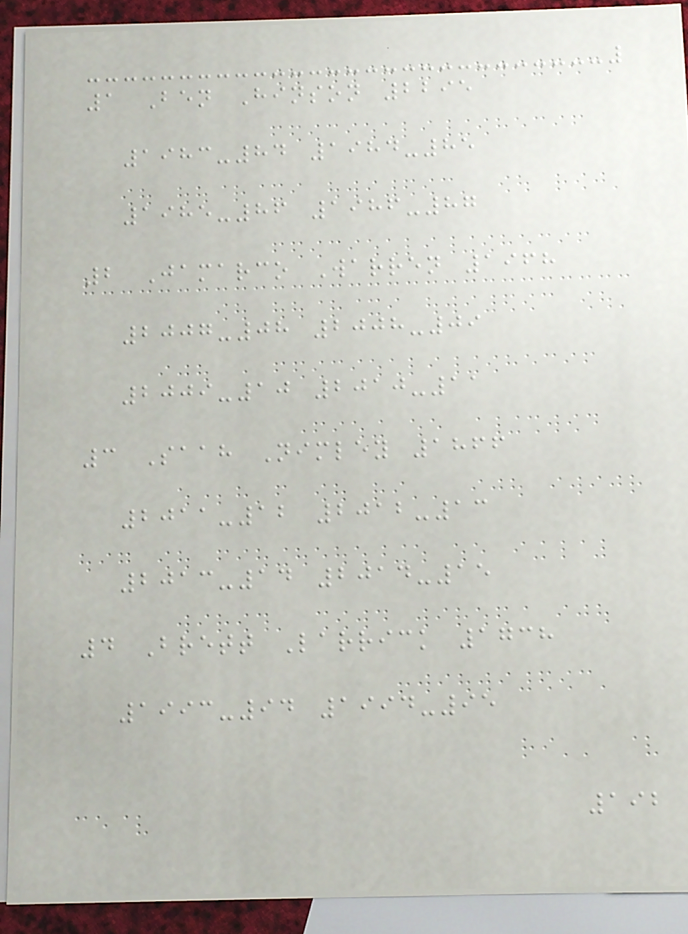1 Ben Hinson 2295
1983-84 1984-85
1985-86 1986-87
2 Jamarco Warren 1968
2007-08 2008-09
2009-10 2010-11
3 Saah Nimley 1866
2011-12 2012-13
2013-14 2014-15
4 Brett Larrick 1738
1993-94 1994-95
192
